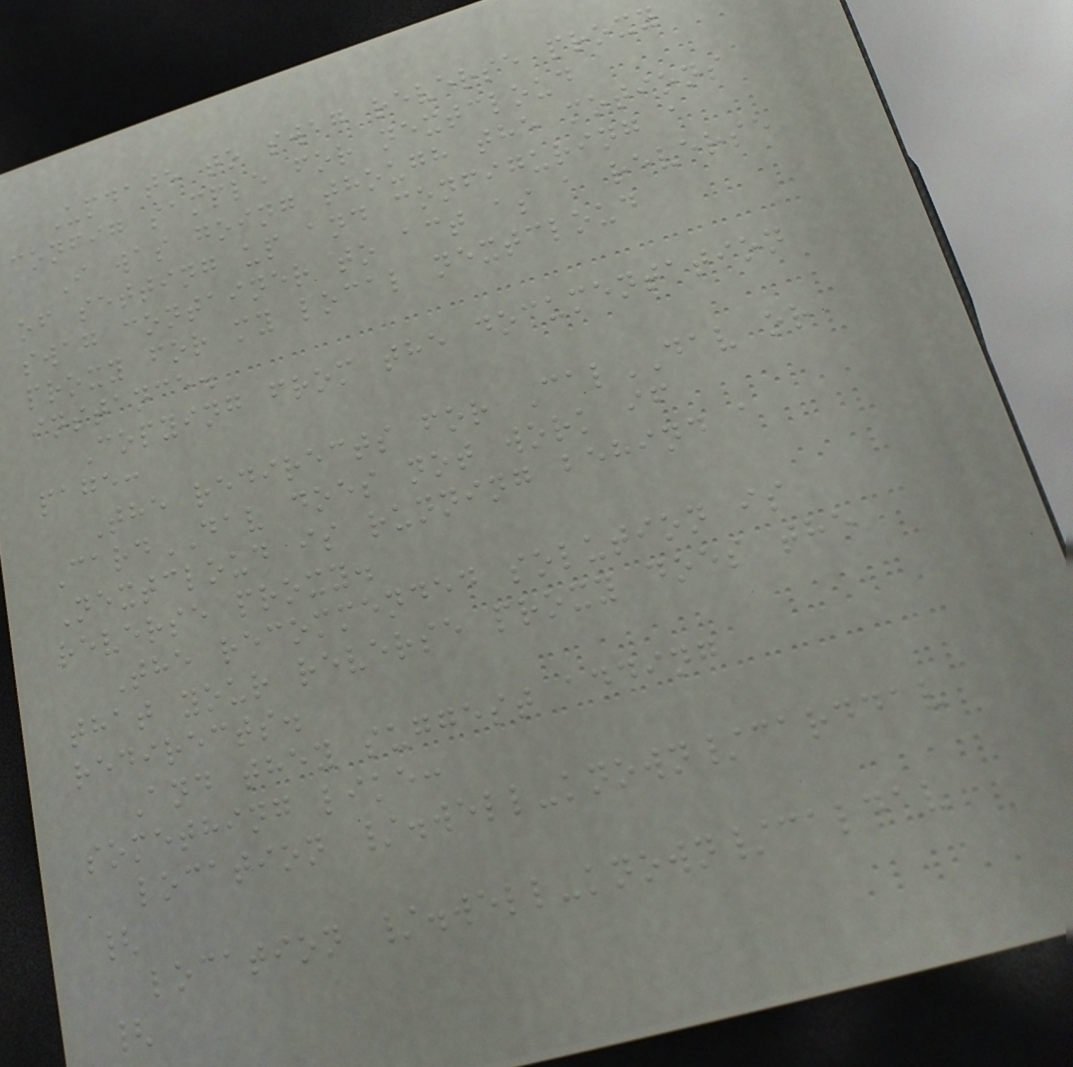Update to swag reverse proxy
config sample for nextcloud
I was going though the motions
of setting up and configuring a
swag container to act as a reverse
proxy for my local nextcloud
instance.
Copying from the documentation
page:
The redirects for CalDAV or
CardDAV does not work if
Nextcloud is running behind a
reverse proxy.
The recommended solution is
that your reverse proxy does the
redirects.
And they suggest adding
something like:
location /.well-known/carddav
{
location /.well-known/caldav
{
